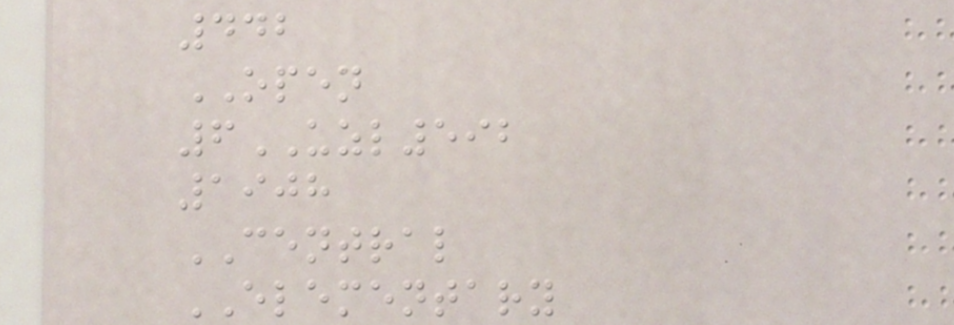442
OPEN
6UZL592
1908
CENTRAL
ELEMENTARY
